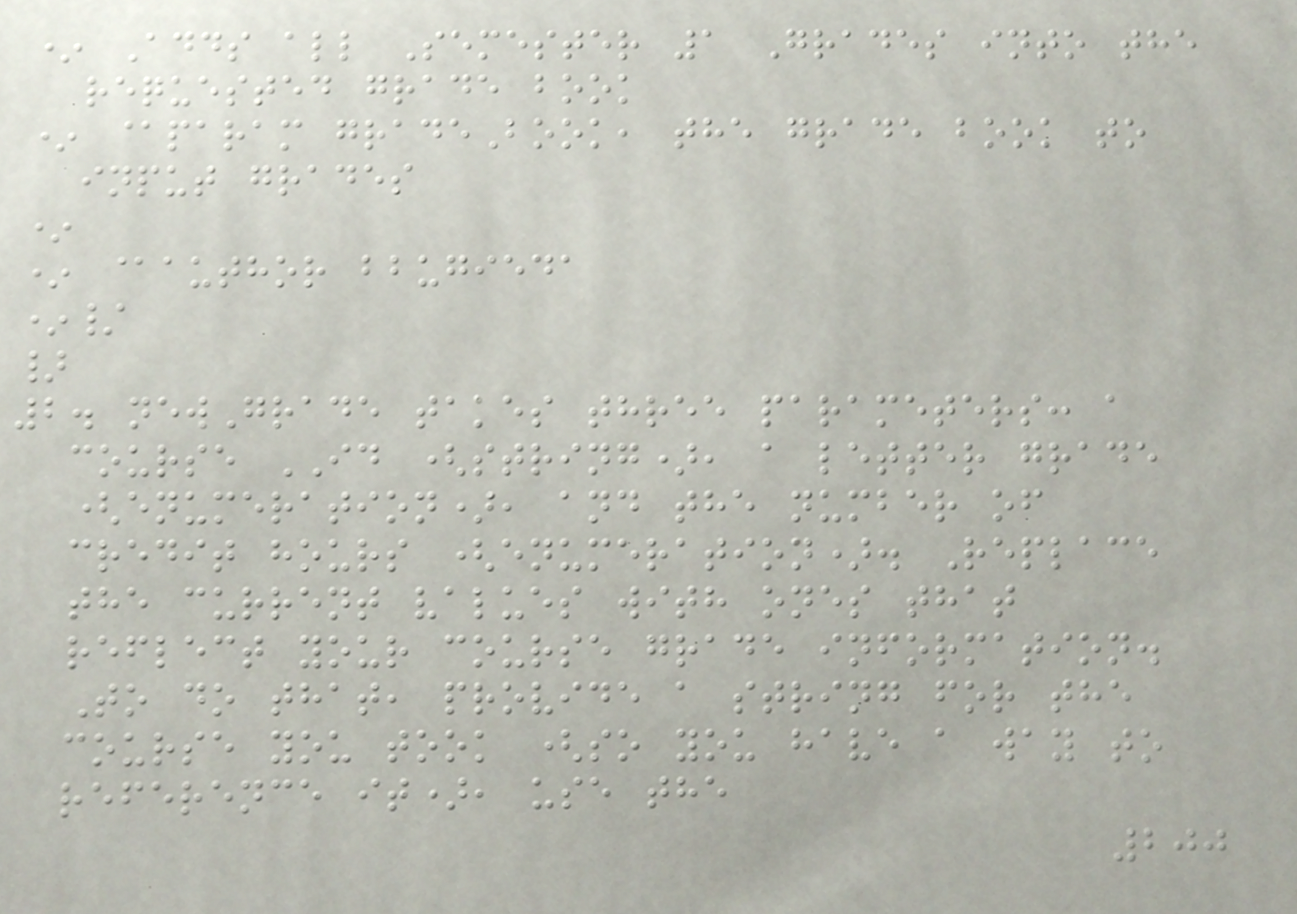* Adds all Semester 1 Grades into the
requested grade book
* @param gradeBook, the grade book to
input grades
*
* @author bbugieda
*/
}
2. newGrade takes three parameters: a
course ID (string), a letter grade
(enumeration), and the number of
credit hours (enumeration). Replace
the current values with ones that
reflect your course grade information.
To do that, provide a string for the
course you took (so you have a way to
reference it), use the
200
